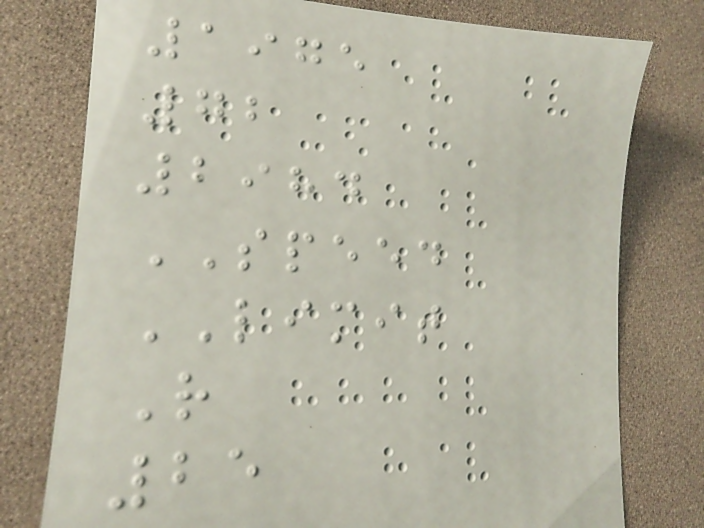1975
72
2984
SPEED
LIMIT
R
25
